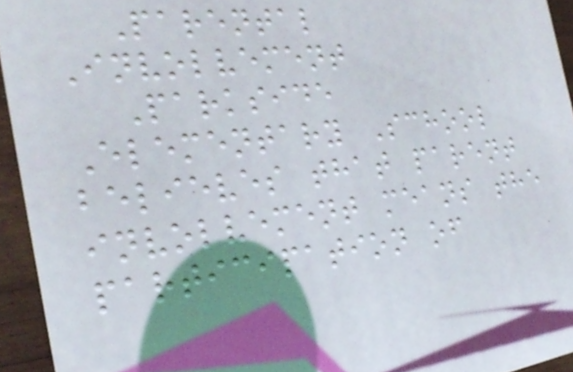Parental
Involvement
Parkside
Elementary School
believes that parent
involvement means the
participation of
